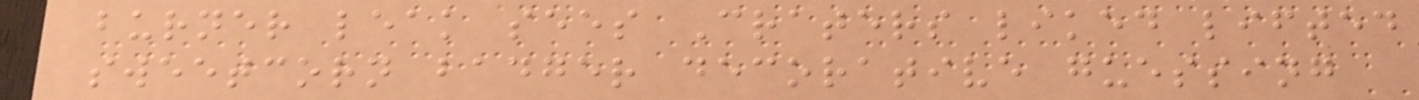burner leak sees Craters liked lifted
sweetcorn badger decorative guessing
